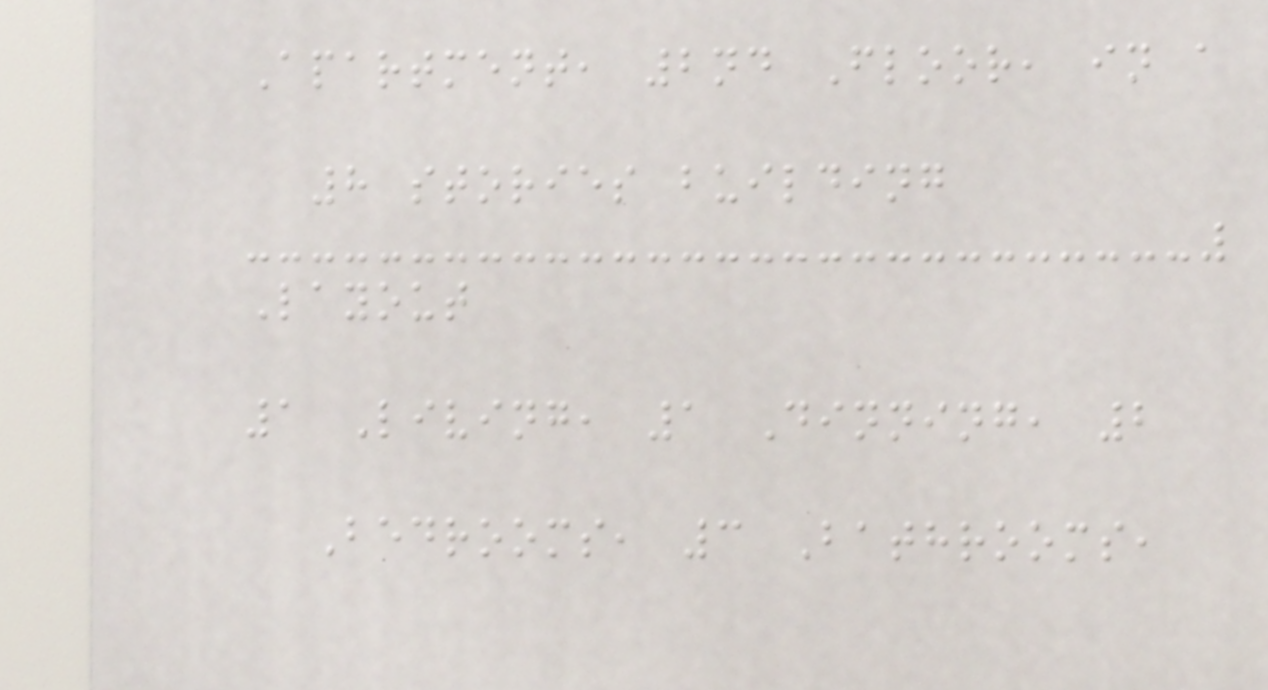Apartment, 2nd Floor, in a
8 stories building
Layout
1 Living, 1 Dinning, 2
Bedrooms, 3 Bathrooms,
